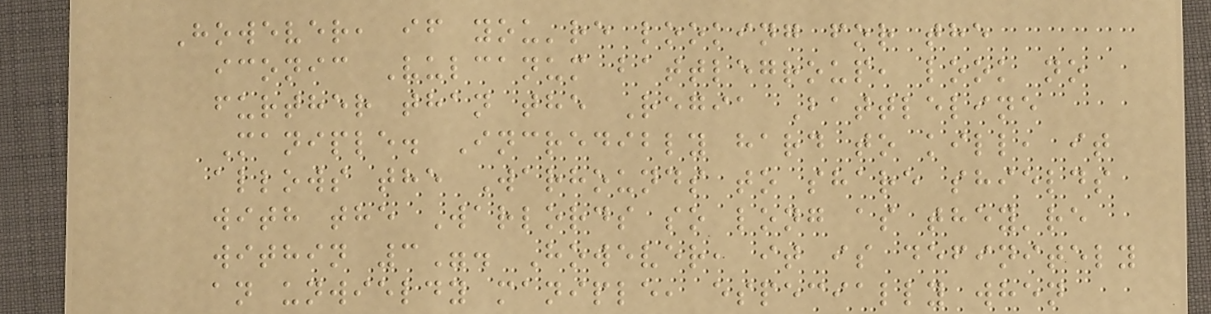However, if you're looking for the
iconic Vulcanum battlegroup, look no
further than the Regia Battleline
Maniple. Incredibly hard to kill, it
allows the Warhounds to share shields
with the Warlords so long as they're
within 3". However, it is definitely
an unwieldy maniple, especially when
